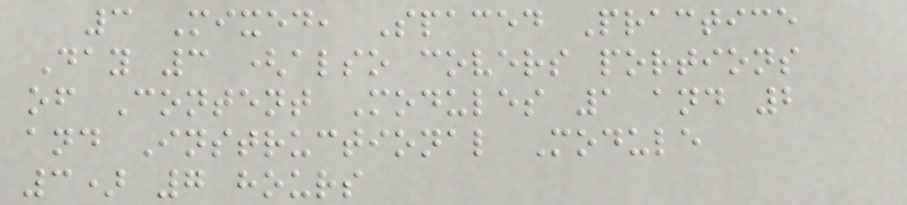3 Mixed, Spaced Practice
Day 3 (also covers portions
of Content Modules 1 and 2
and Instructional Module
3) 7 hours
